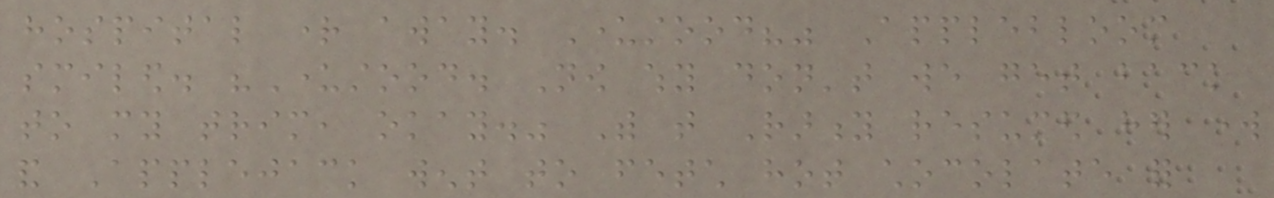hospital right away. Understood?" Applebloom
smiled. "Understood. Now why don't we get back
to my trim, okay." With that Rarity resumed her work
and Applejack went to fetch hot chocolate for
